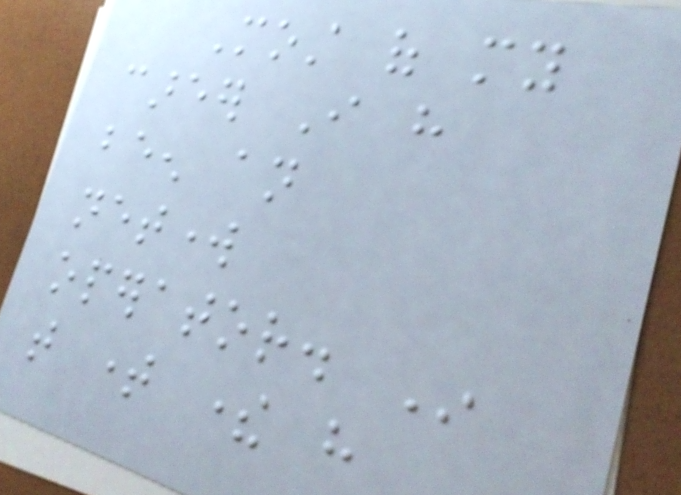Most of my
career I have
been an
network
operator. In
that time there have
